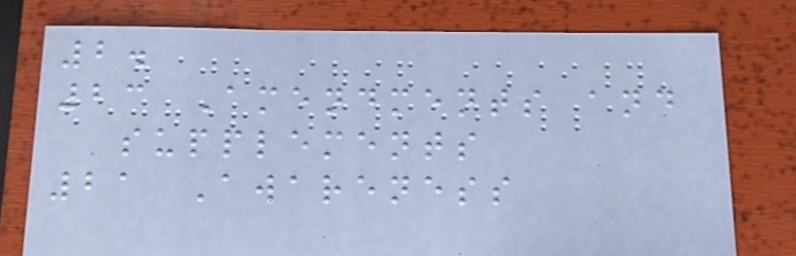2.
23 Amendments and
supplements
21 Awareness
